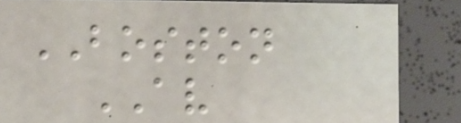BOSTON
AV
